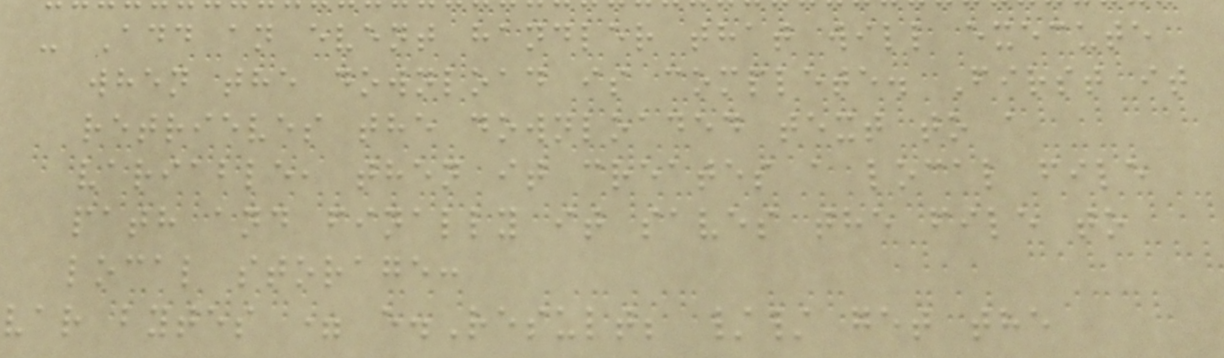- Add an event handler that will execute
when the download is complete. First it
retrieves the downloaded text to a
variable, then it creates a local file
path and finally it saves the file to
local storage:
var bytes = e.Result; // get the
